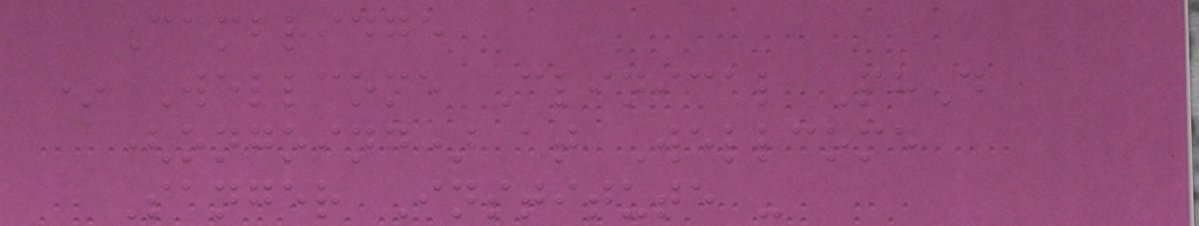Cambridge
* Wellcome Clinical PhD
(ongoing) at Wellcome
Sanger Institute -
